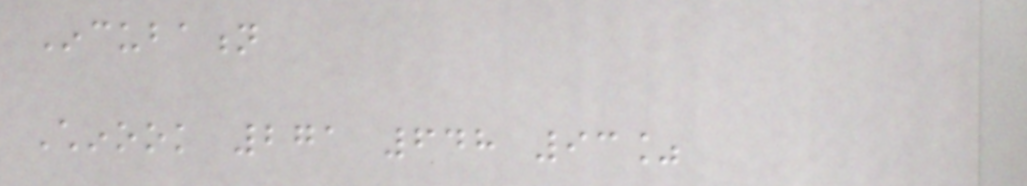Incubation
Chinook 271 648 93%
